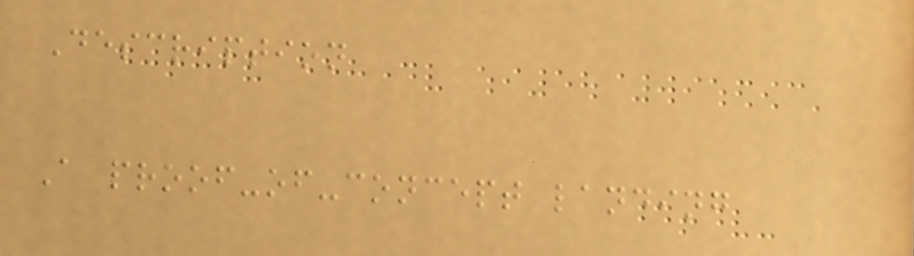Description
A proof-of-concept landing
